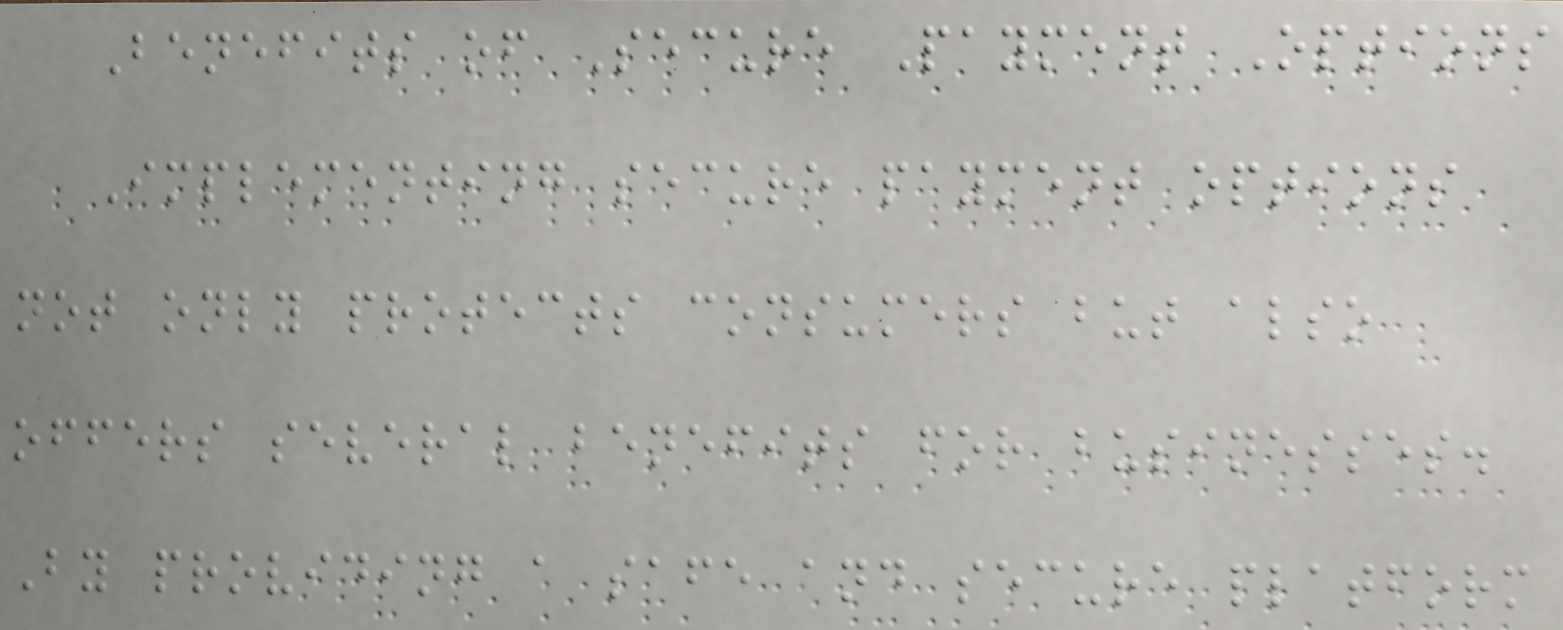Benefits of Secure Payment Options
Implementing secure payment options
not only protects consumers but also
offers several benefits for businesses.
By providing a safe and secure platform
